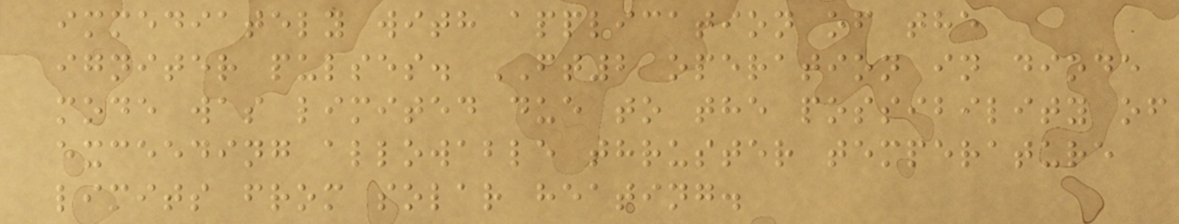immediately with application of the
igniter pulses. FT2 operation in diode
mode was limited due to the possibility of
exceeding allowable thruster temperature
limits from solar heating.
